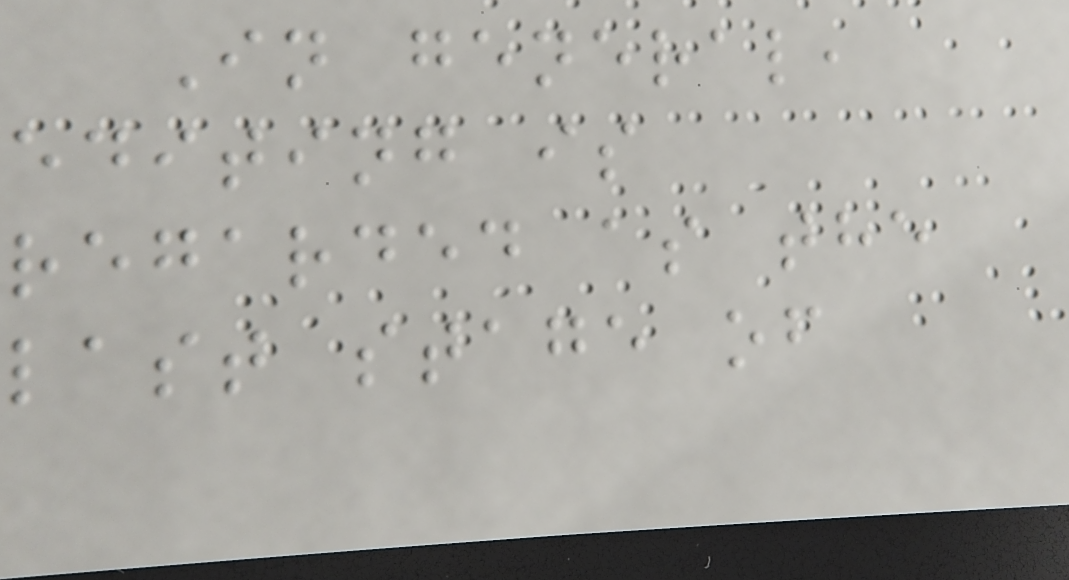In general,
editing is
regarded as the
last stage of
